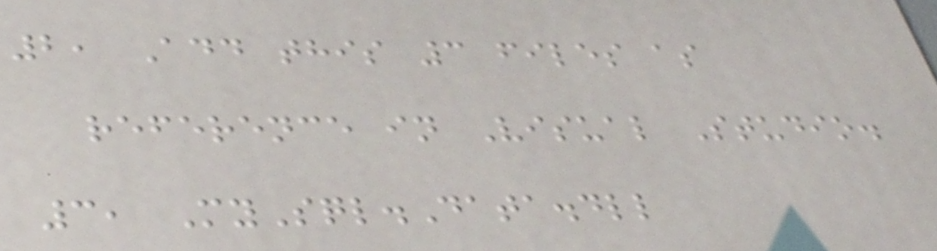2, Add this 3 files as
reference in Visual Studio.
3, MySql.Data.dll
